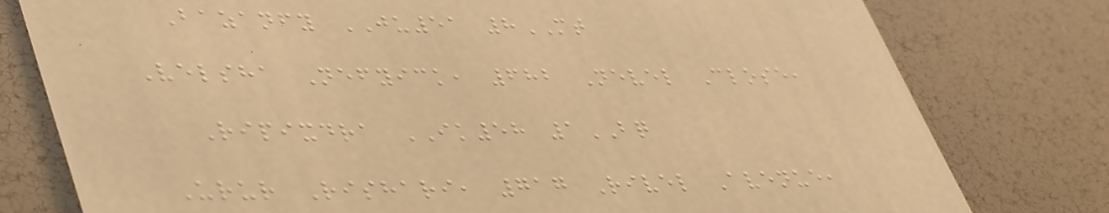Bazanfy JU51 8MT
Velsha Nefyick, 682 Nevel Close,
Ripixdra IK58 1BQ
Urur Rishari, 717 Rivel Avenue,
